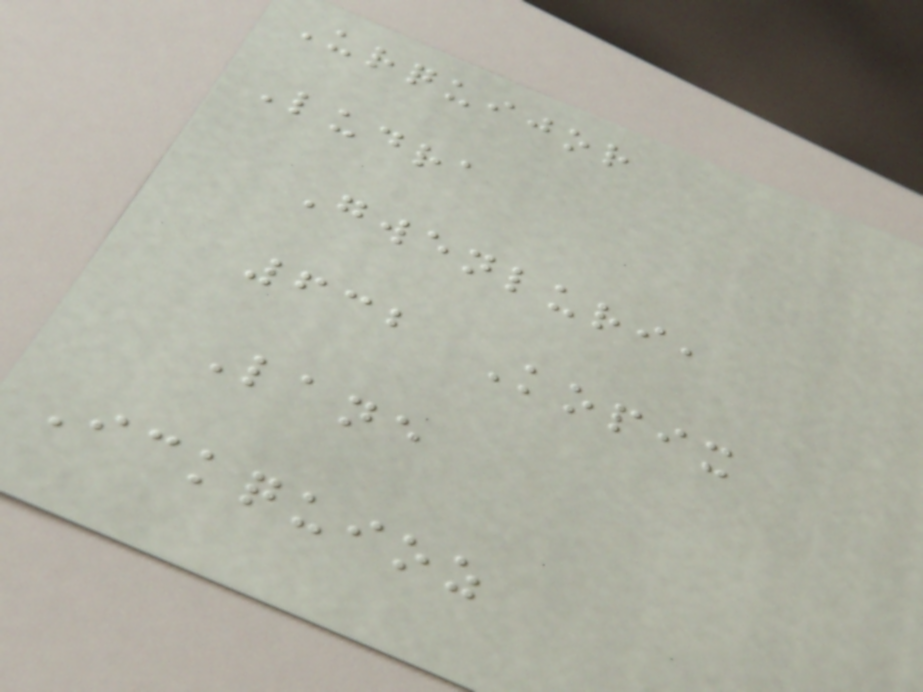Urquijor
Ludra
Gwenluri,
632 Kopix
Lane
Ickquioz
